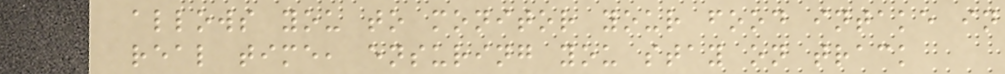allows you to monitor your food intake in
real time, ensuring you stay on track
